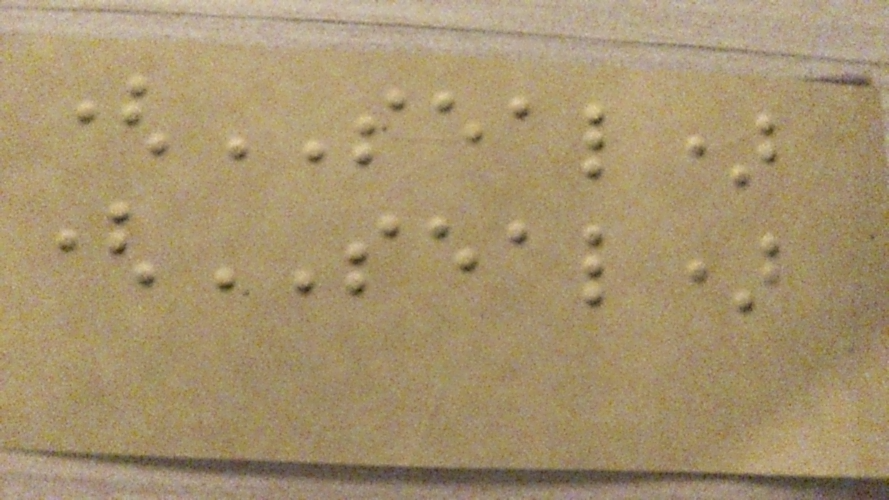(SEAL)
(SEAL)
